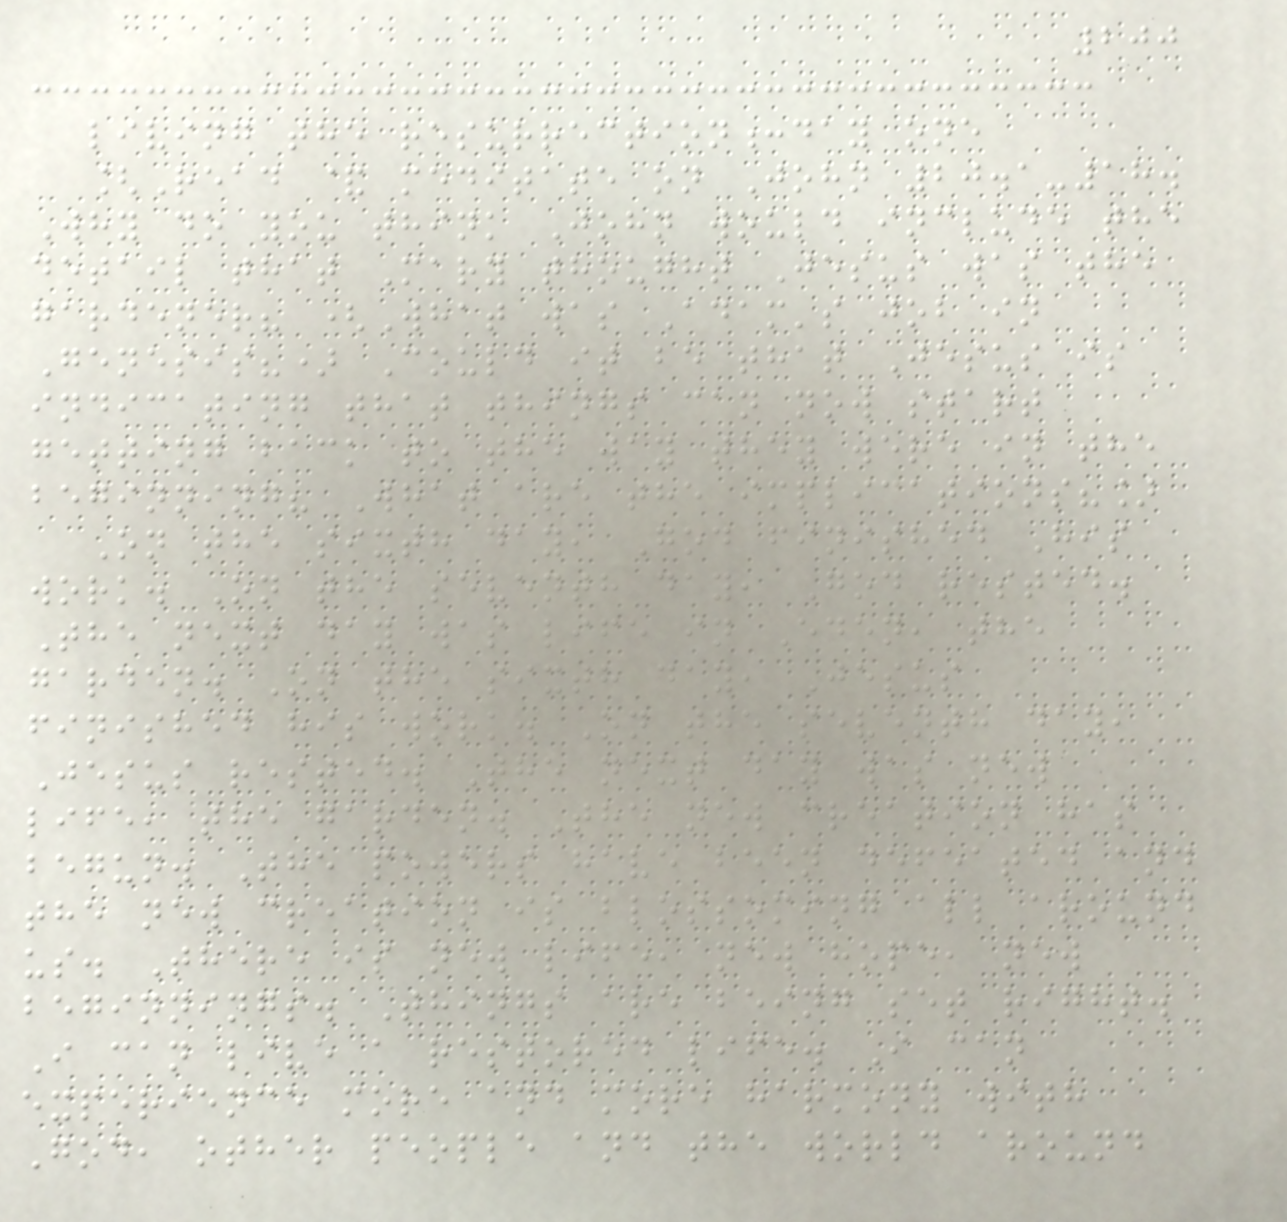200
living the resurrection:day one
[Read & meditate on John 20.1-18.
Why do you think John would include the
detail that Mary thought Jesus was the
gardener? (What was Adam's job in
Genesis?) Could it be that Jesus is
indicating that things can now start
getting back to the way they were in the
beginning? What are the implications?]
On the sixth day, God finished His
work. On the seventh day, God rested.
The next day was life in Eden, the
garden. On the sixth day, Jesus
finished his work. On the seventh day,
Jesus rested. The next day was new
life, the garden. The new creation has
begun. The powers have been defeated and
the new creation is blossoming all around
us. There is new life, new hope, new
beginnings. Things are being set right.
I can live a restored life. I can
experience more and more harmony with
God, other people and the world around
